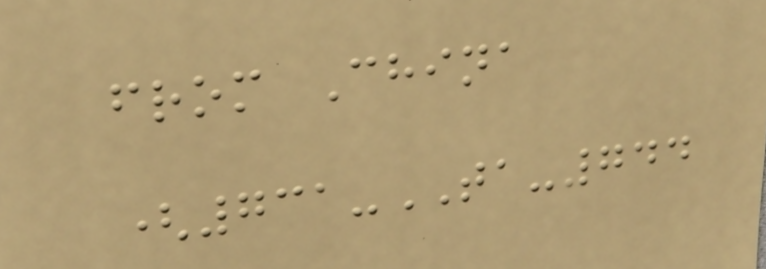from China
(731-TA-744
